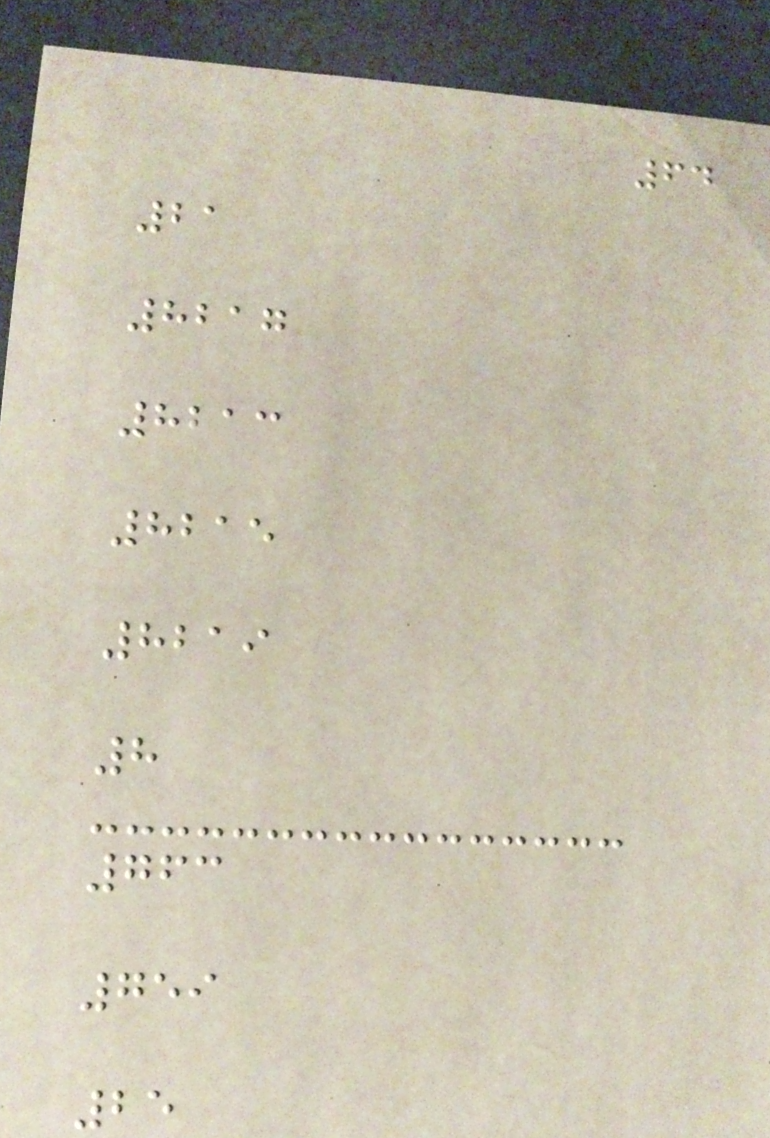64
21
8217
8213
8215
8219
8
763
759
25
